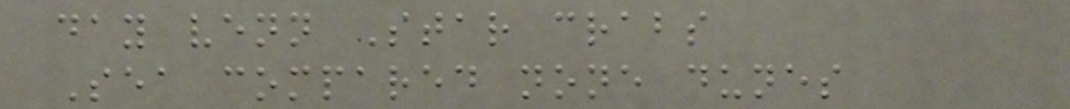day venn Star crabs
Sea compared none dunes
